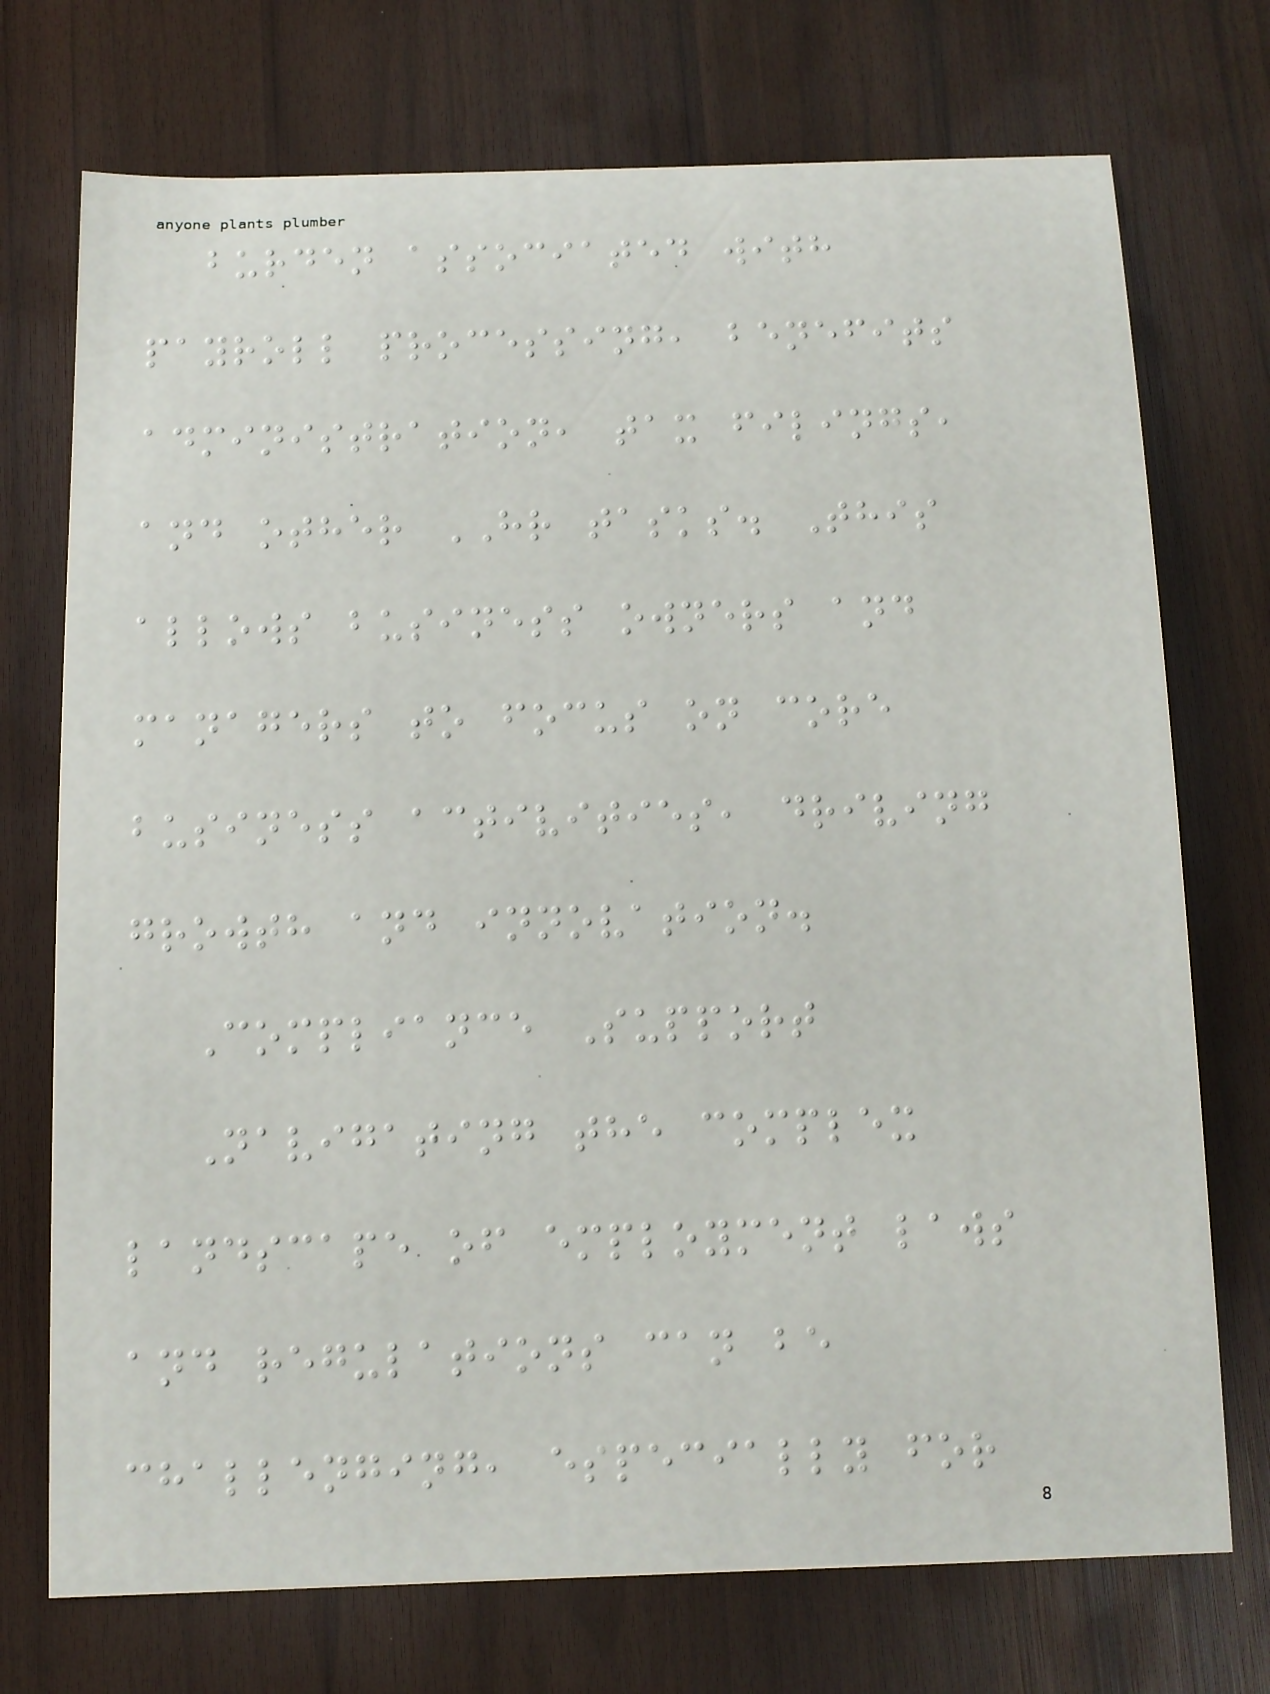burden associated with
payroll processing, benefits
administration, tax filings,
and other HR tasks. This
allows business owners and
managers to focus on core
business activities, driving
growth and innovation.
Compliance Support
Navigating the complex
landscape of employment laws
and regulations can be
challenging, especially for
